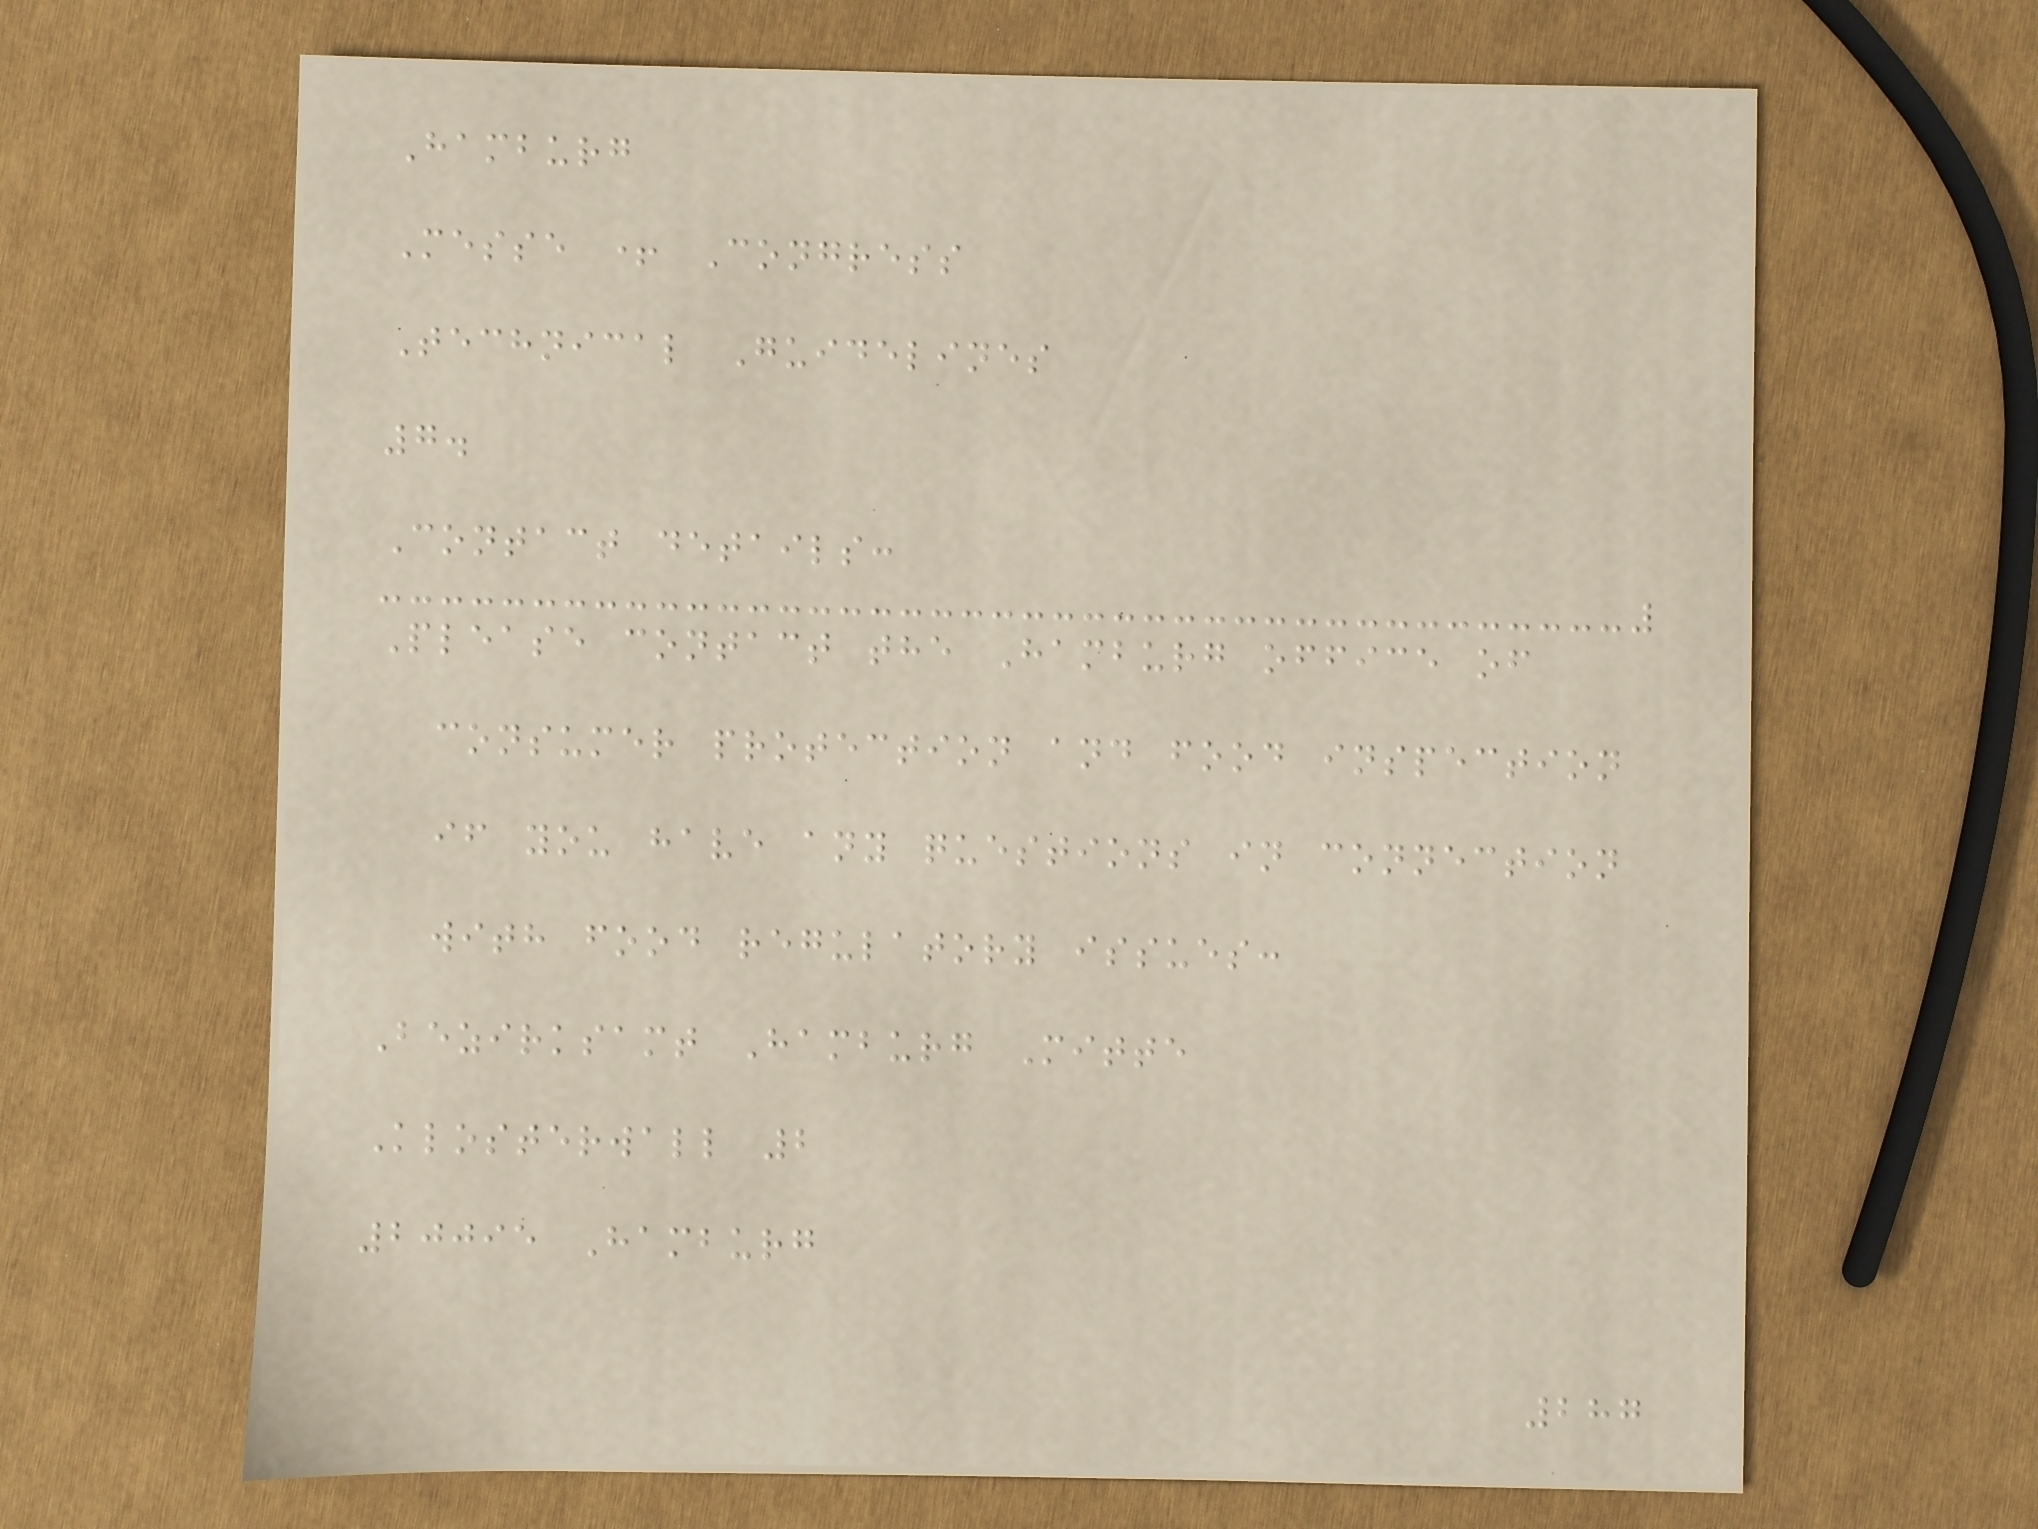Hamburg
Messe + Congress
Technical Guidelines
7.
Contact details:
Please contact the Hamburg office of
consumer protection and food inspection
if you have any questions in connection
with food regulatory issues:
Bezirksamt Hamburg Mitte
Klosterwall 2
20095 Hamburg
287
